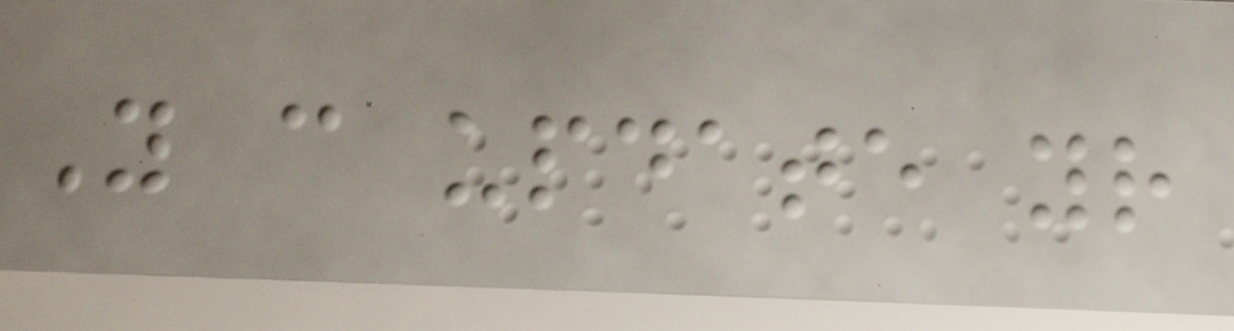You can update your
